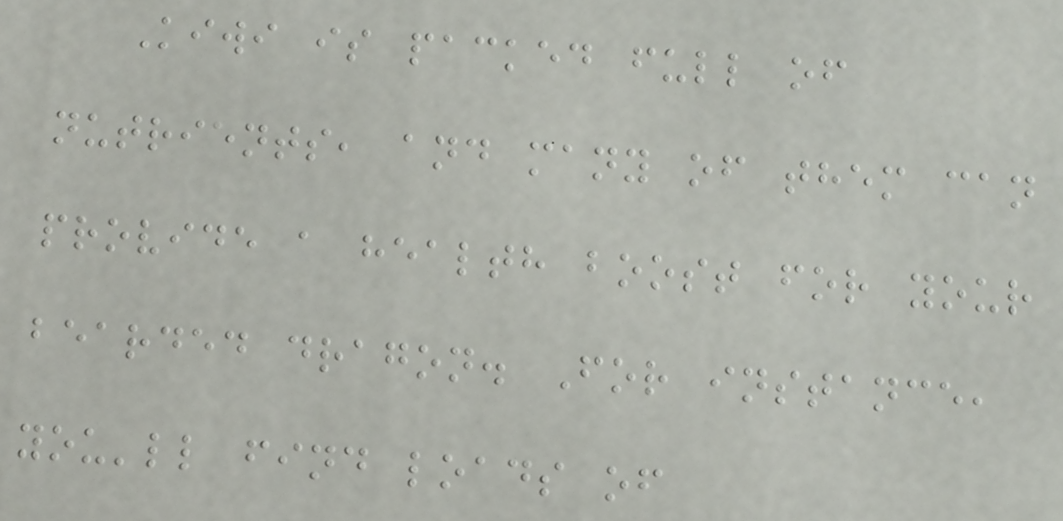Kiwi is packed full of
nutrients, and many of them can
provide a health boost for your
bearded dragon. For instance,
you'll find loads of
